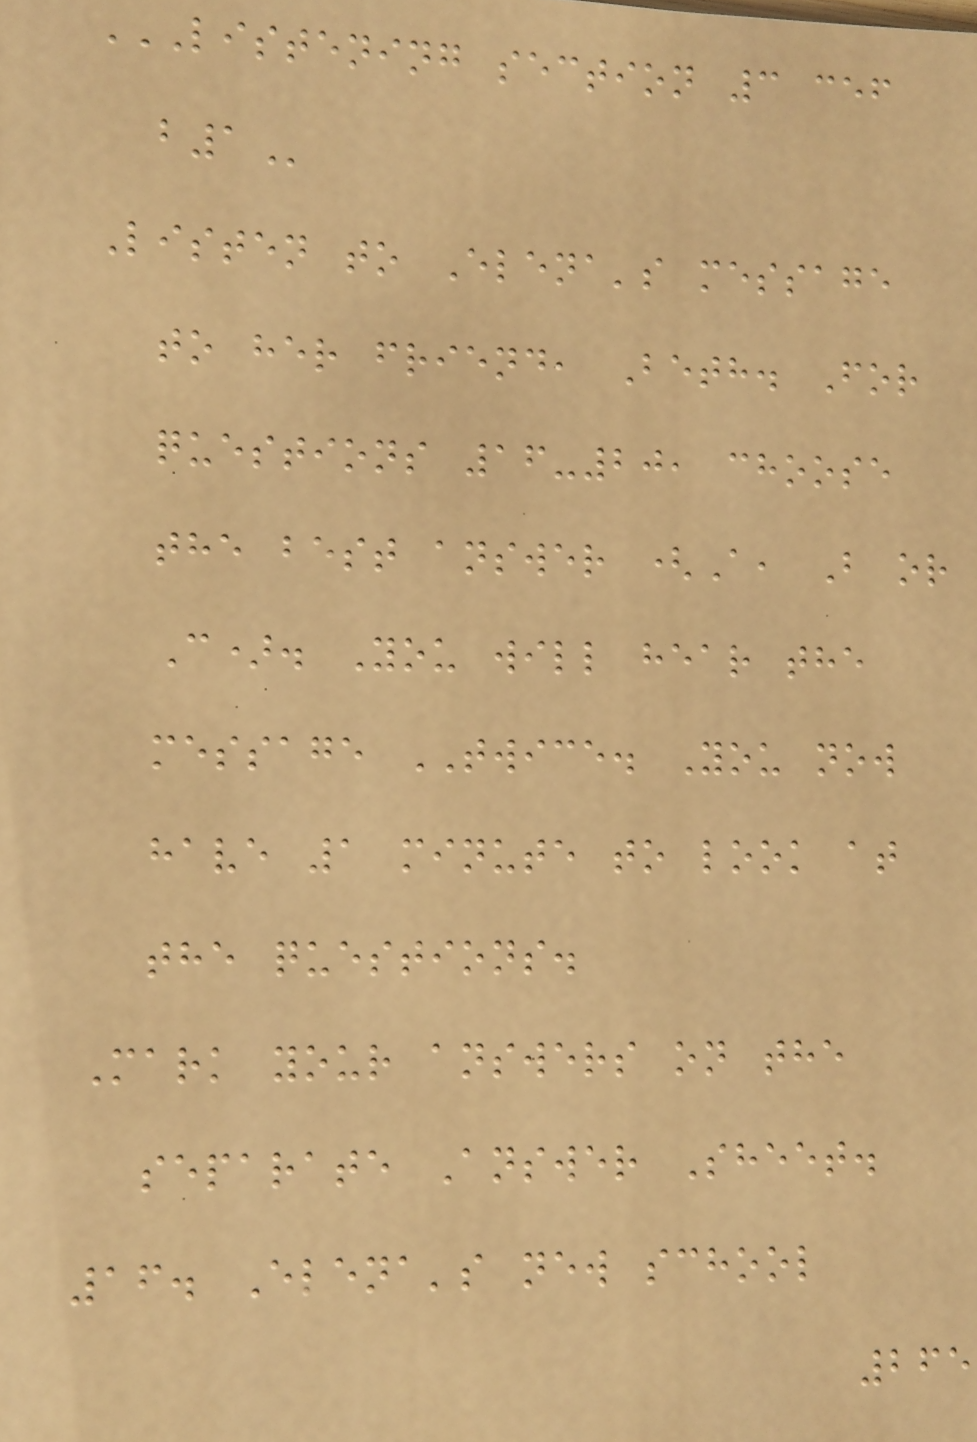LISTENING SECTION 3 CEF
B1
Listen to Elena's message
to her friend, Beth. For
questions 16-20, choose
the best answer (A, B or
C). You will hear the
message TWICE. You now
have 1 minute to look at
the questions.
Mark your answers on the
separate Answer Sheet.
16. Elena's new school
265
